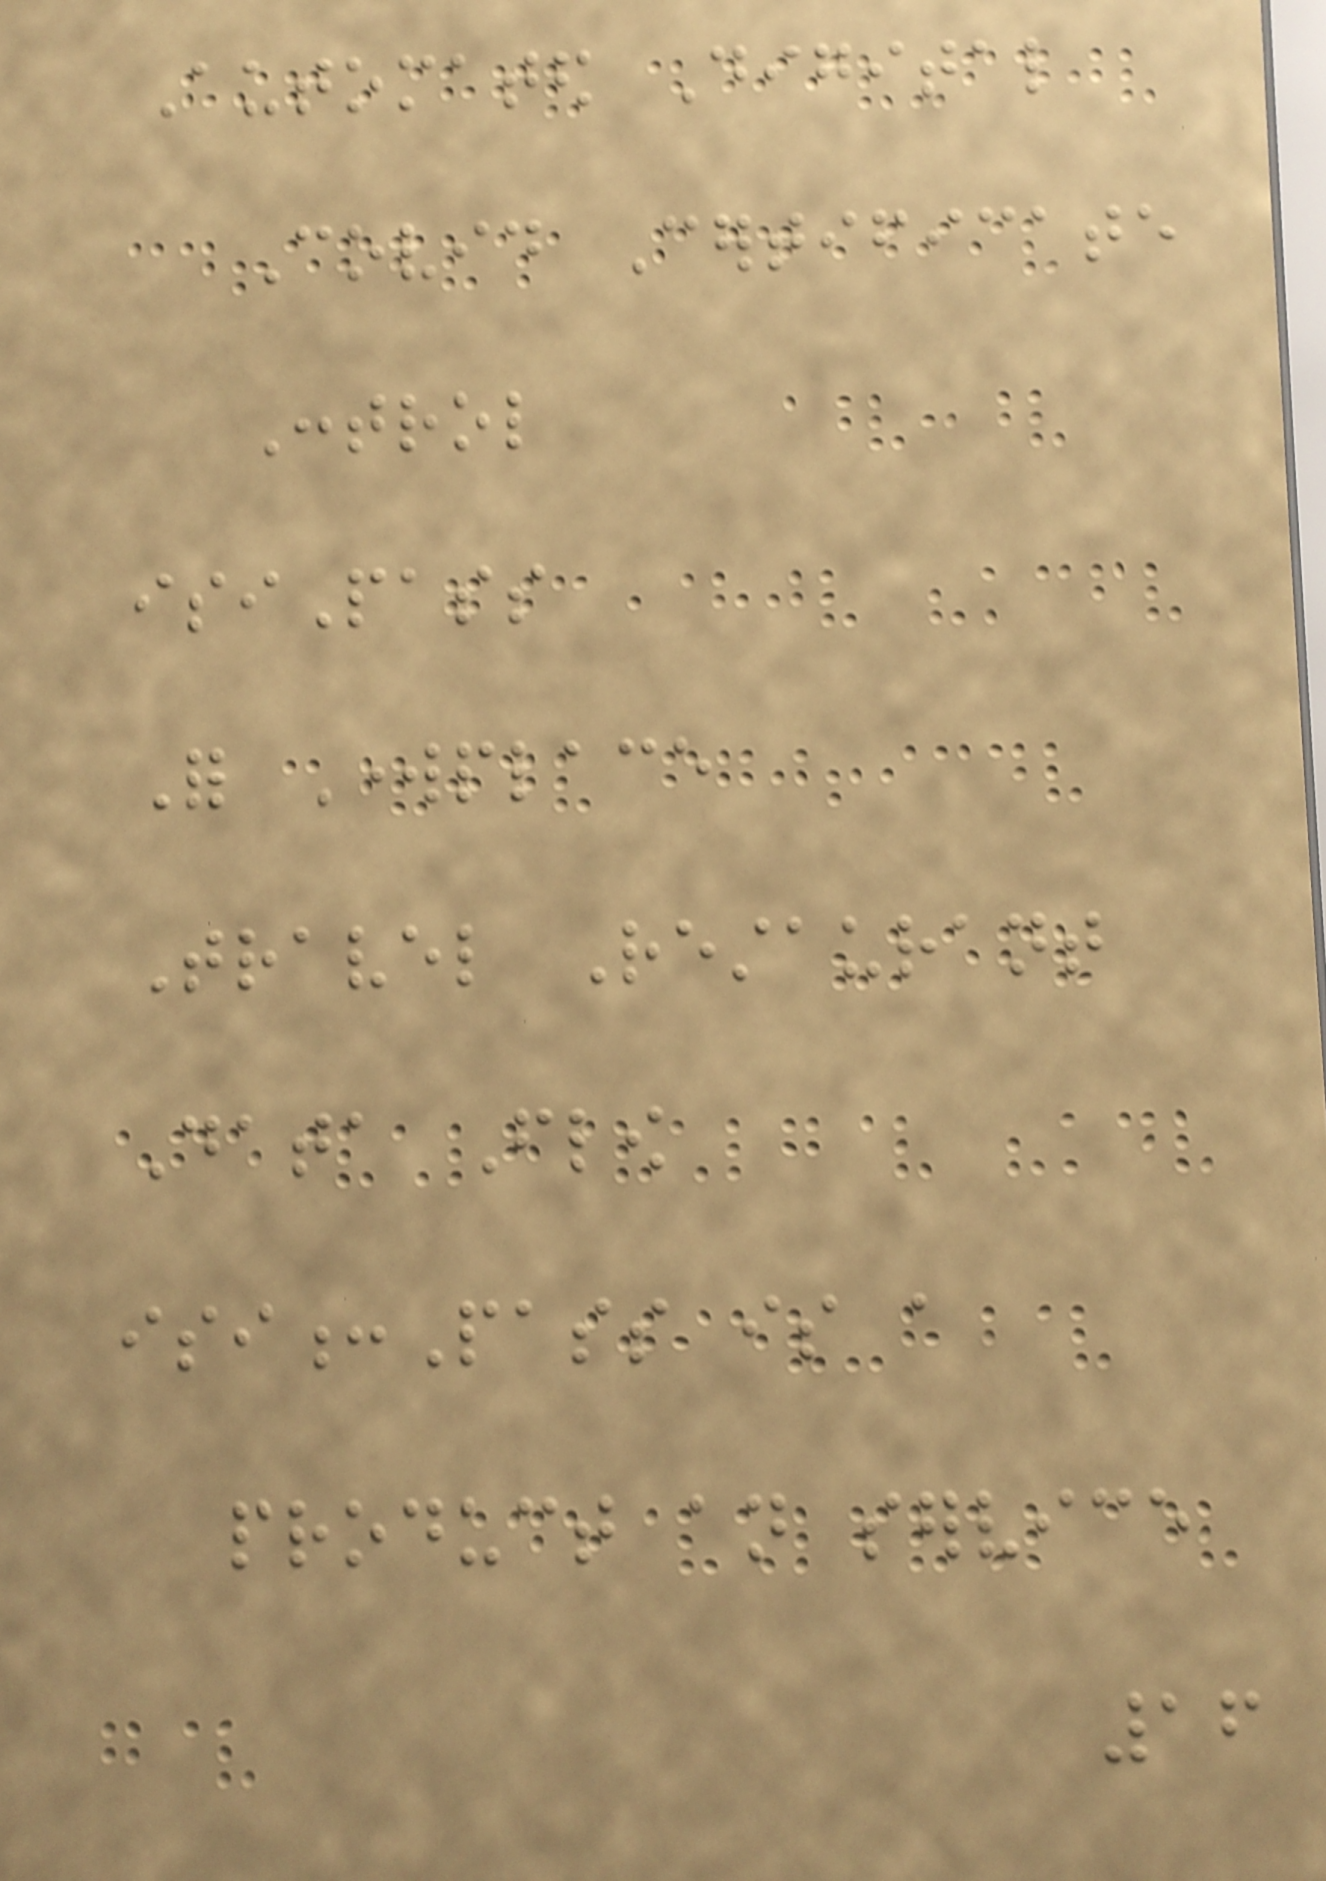Automated Digital
Covid Certificate
Control
isiPass
For Workplace
Travel Restaurant
Data Flow
isi:Pass is a
product an service
16
